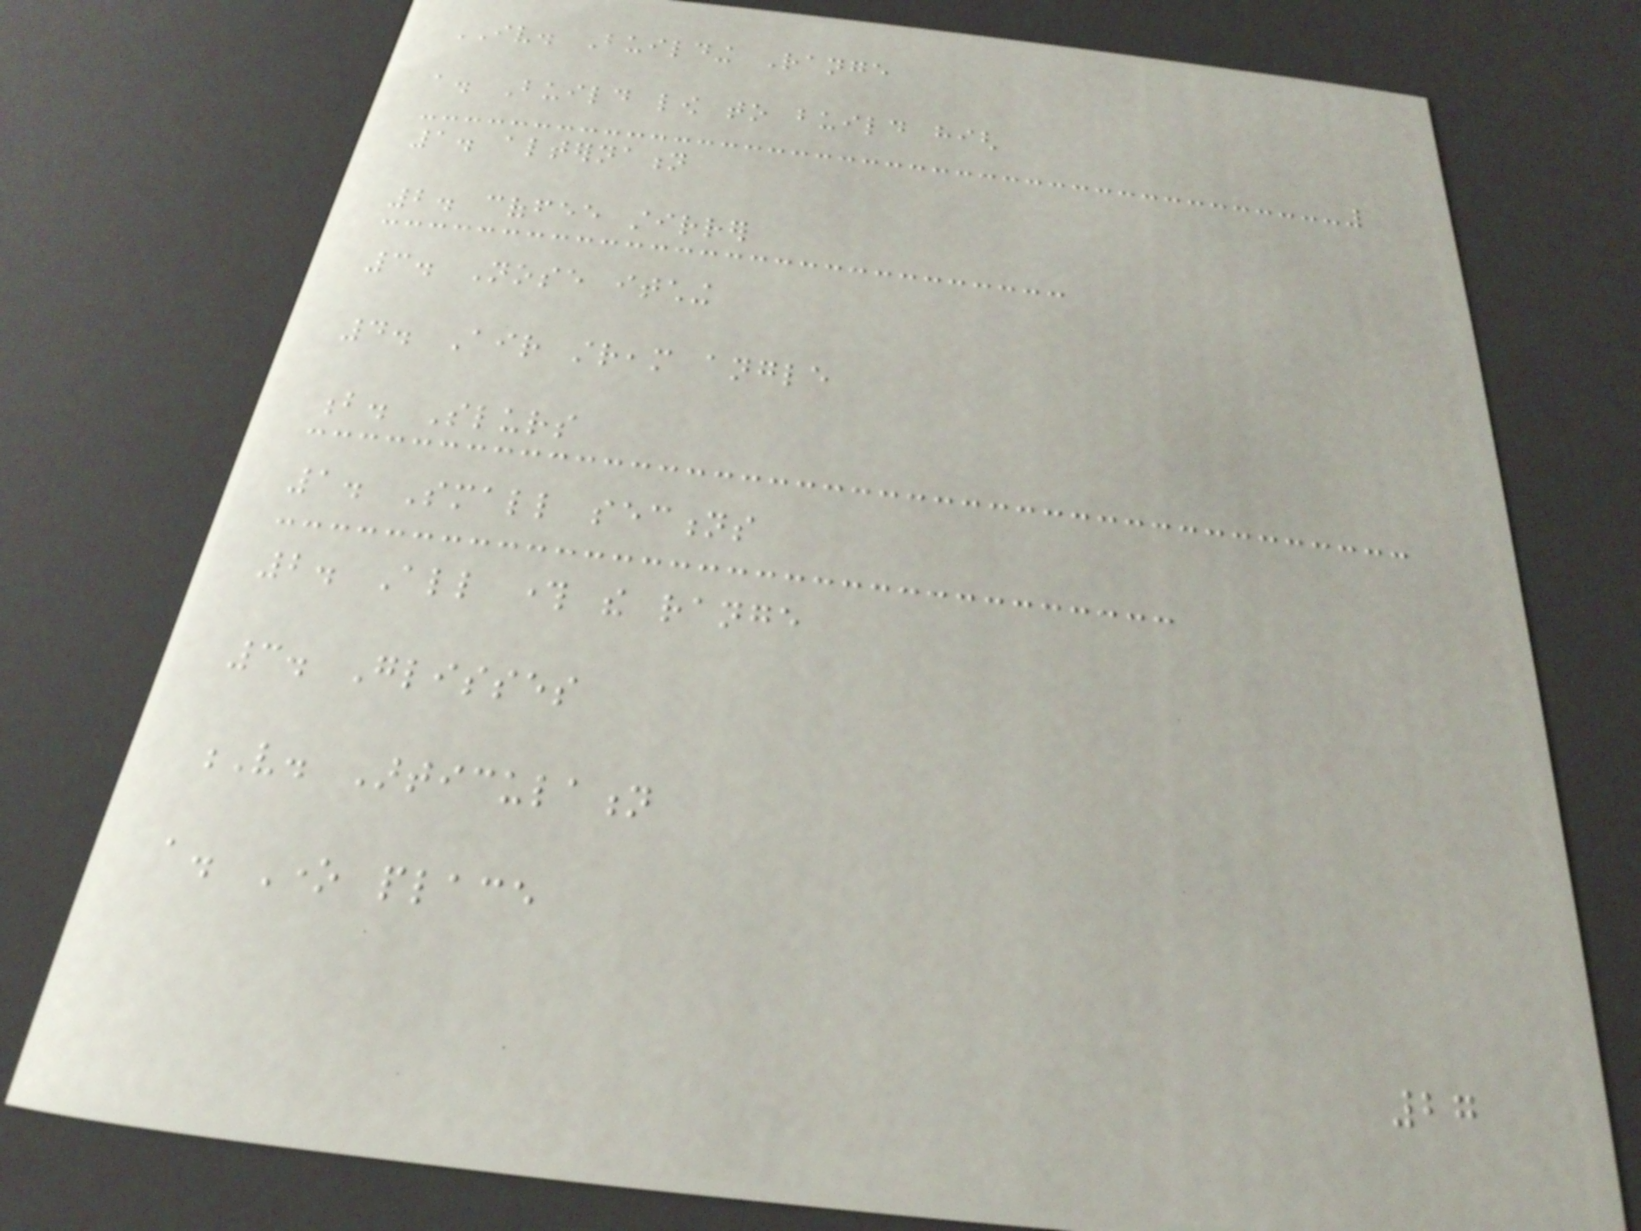IV. Building Range
a. Build low to build high
1. alternation
2. coffee stirrer
3. Nose itching
4. Air stream angle
b. Slurs
1. Small sections
2. All through the range
3. Glisses
V. Articulation
a. One place
27
